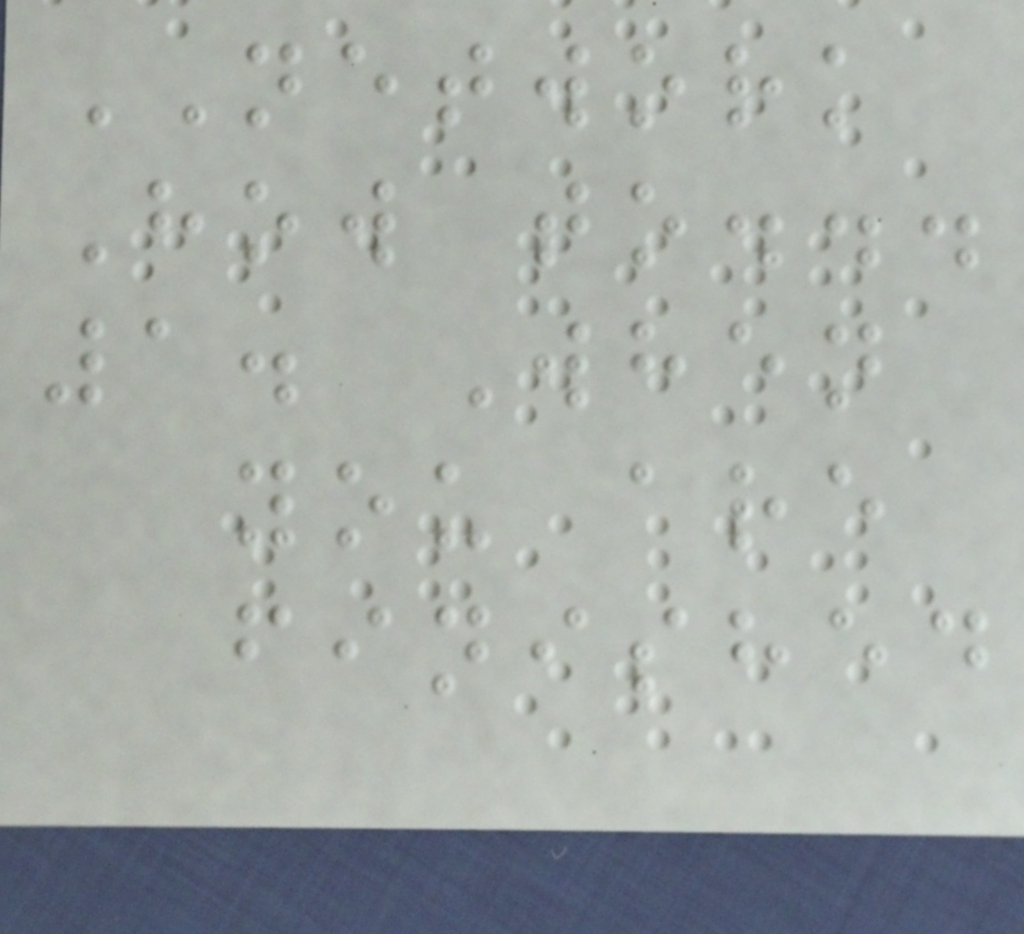NETWORK
How to...
1. When
you are
finished
